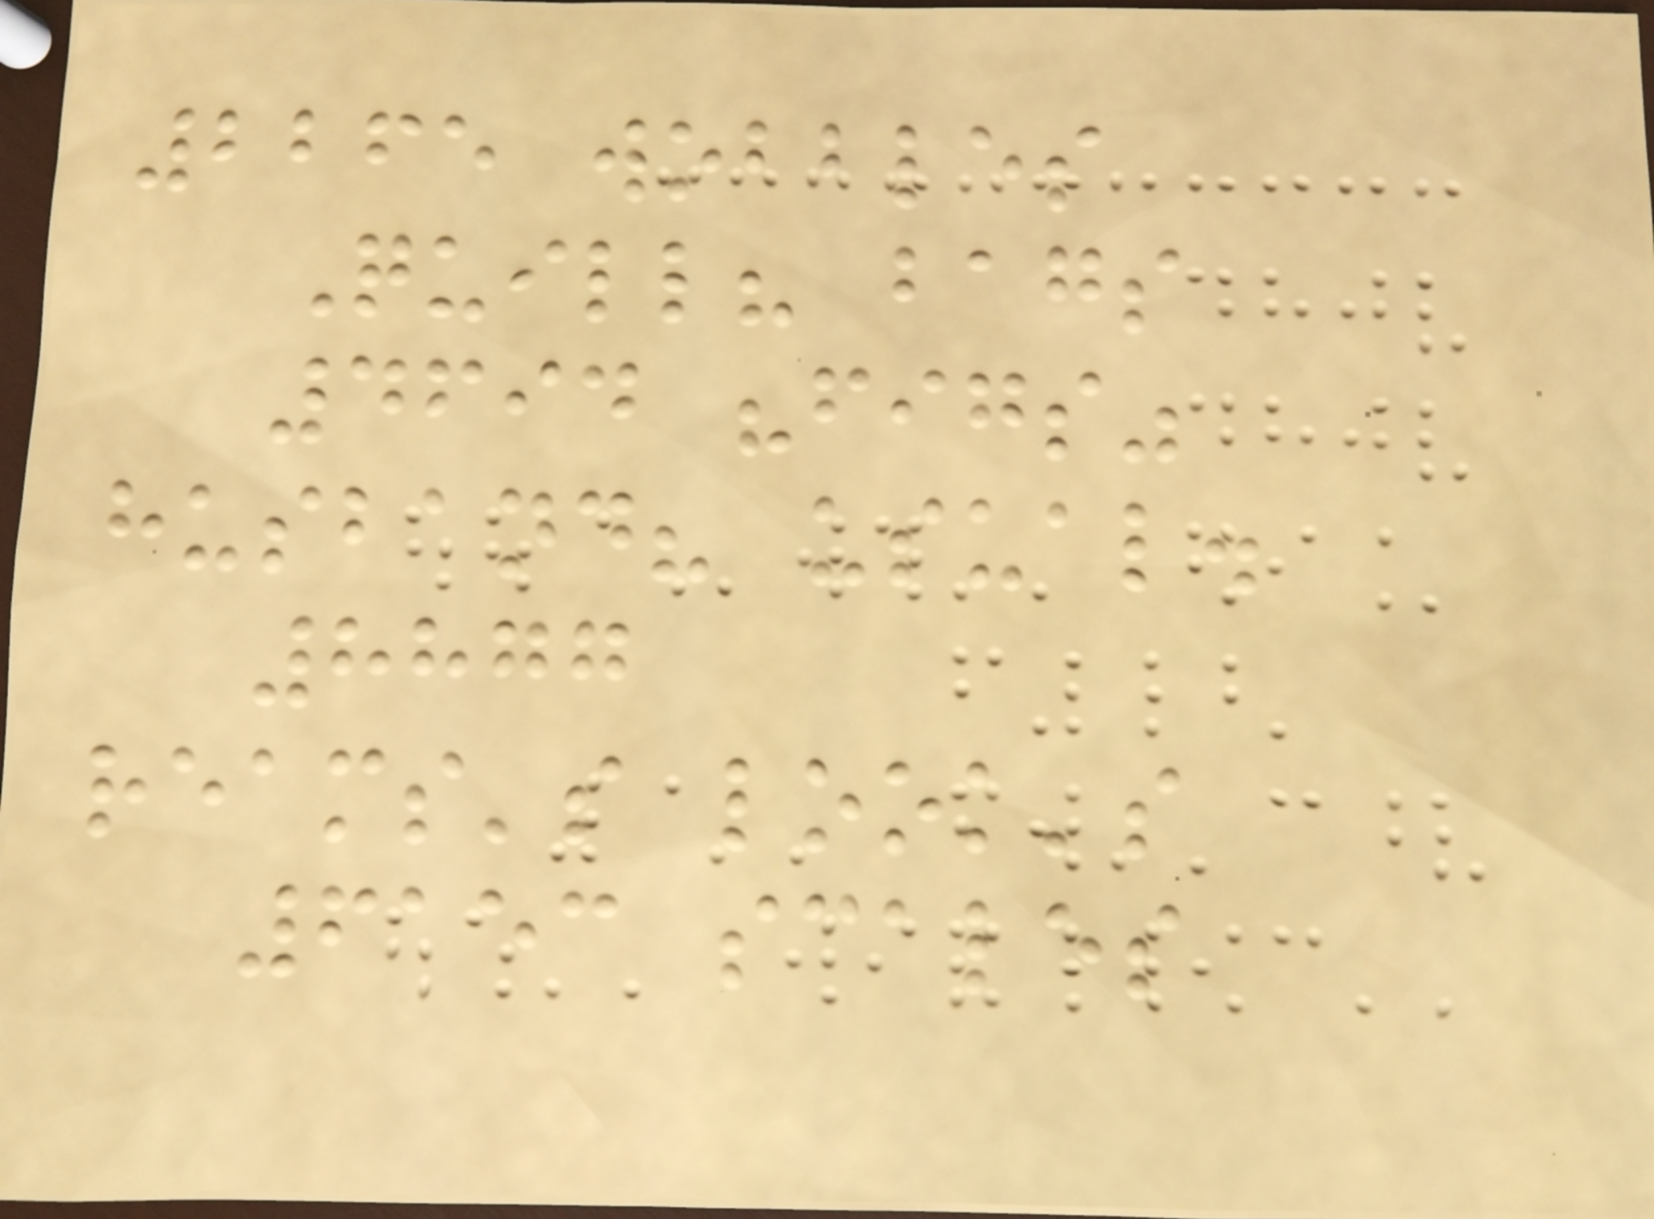2265 wobbles
Quill? bags
4694 "figs"
husband? usual.
8877
reams's look's
6153 scales
